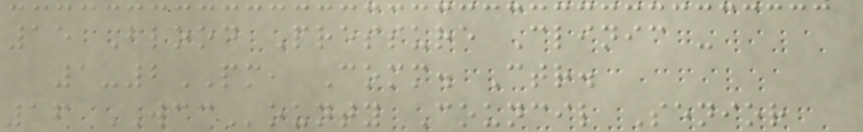15 Blood Pressure Clinic -
1-2PM, Comm. Ctr.
16 WCCounty Council Senior
